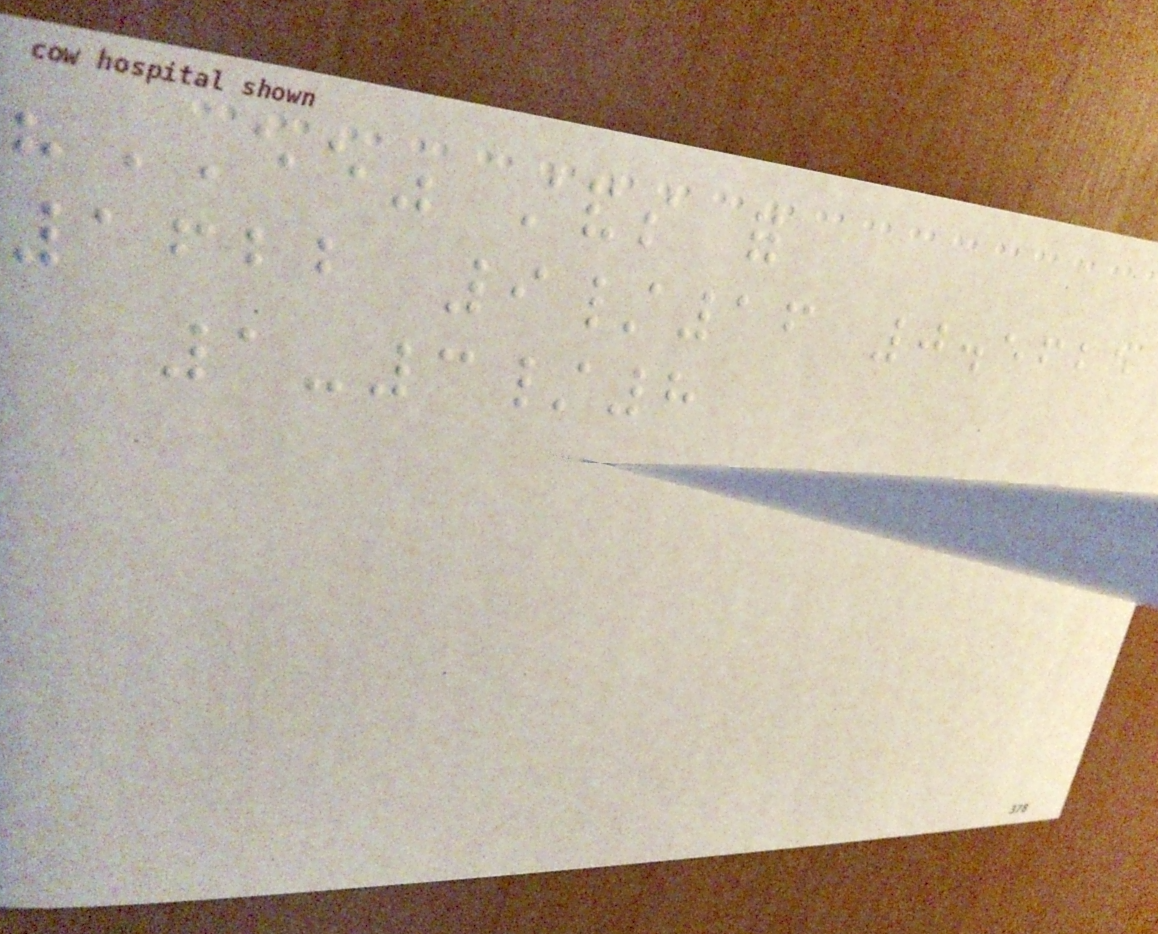"EE" stands for
1622 9/16 0.5625
1-3/8
